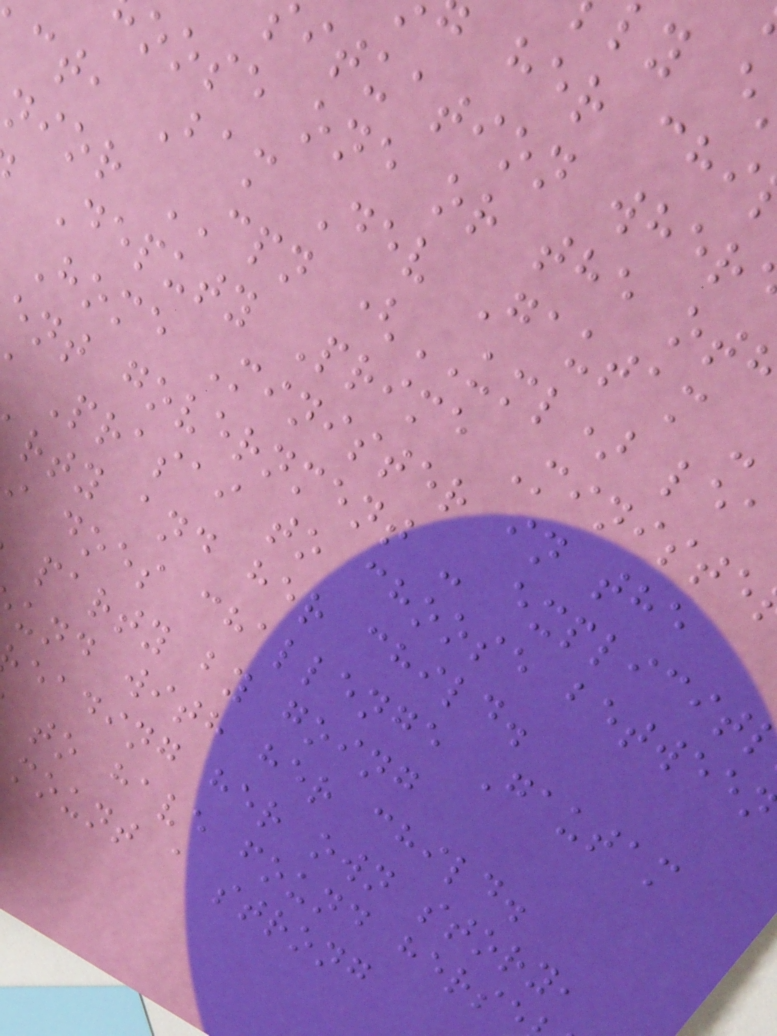ituation wher
oose one or the ot
ct, Bam Dev Gautam -
nior CPN (UML) lea
Deputy Prime Ministe
Home Minister in the
ent government - explicit
Prasai to choose betwee
rty and her child.
does challenge Gautam
party by going
und with her child.
eading her own story,
to have found herse
mount a strong
